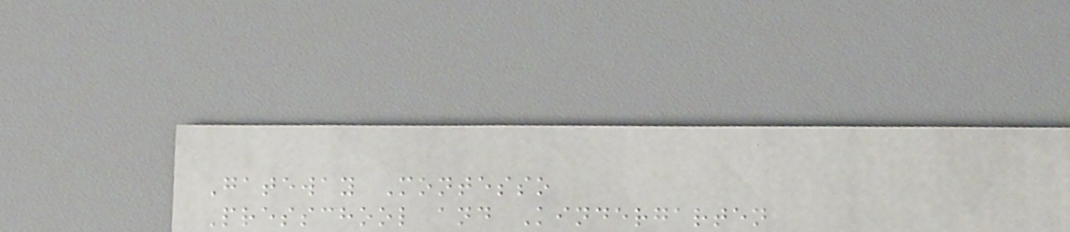Gateway Montesso
Presschool and Kindergarten
